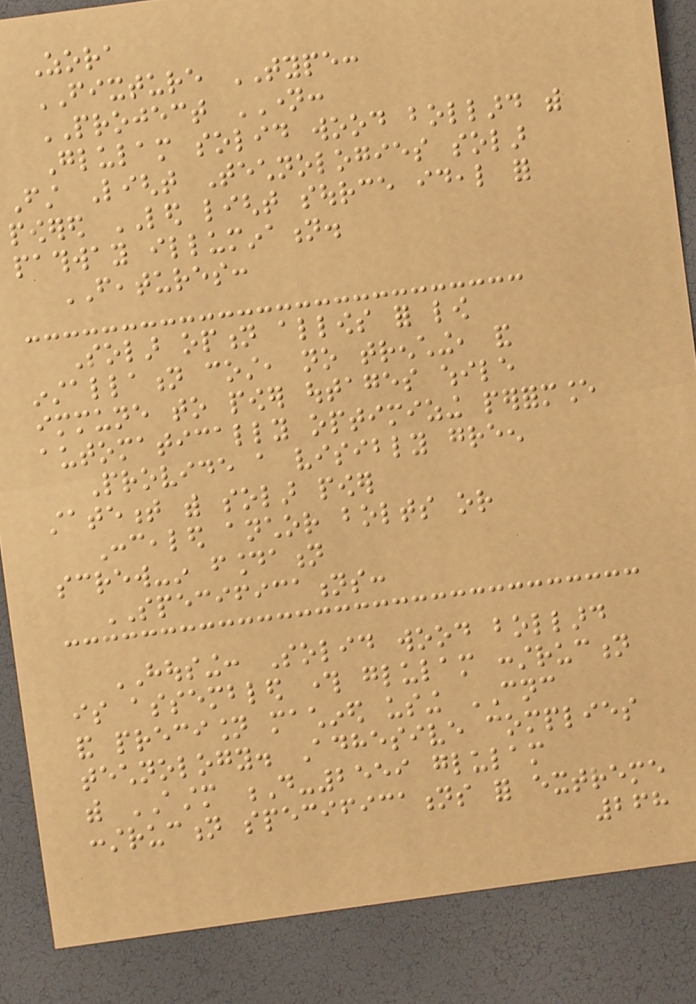Zora
FIXTURE TYPE:
PROJECT NAME:
Glulam solid wood bollard with
First Light Technologies solar
powered LED light source ideal for
pathway illumination.
FEATURES:
Solar option allows for low
installation cost, no trenching, and
immune to power outages while
automatically optimizing performance
Provide a visibly green
statement with solar power
Concealed anchor bolts or
screw-in foundation
SPECIFICATIONS:
HOUSING: Solid wood bollard
is assembled through glulam construction
and precision machined using CNC
technology. Adhesive complies
with ASTM D-2559 glulam
construction specifications for extreme
268
